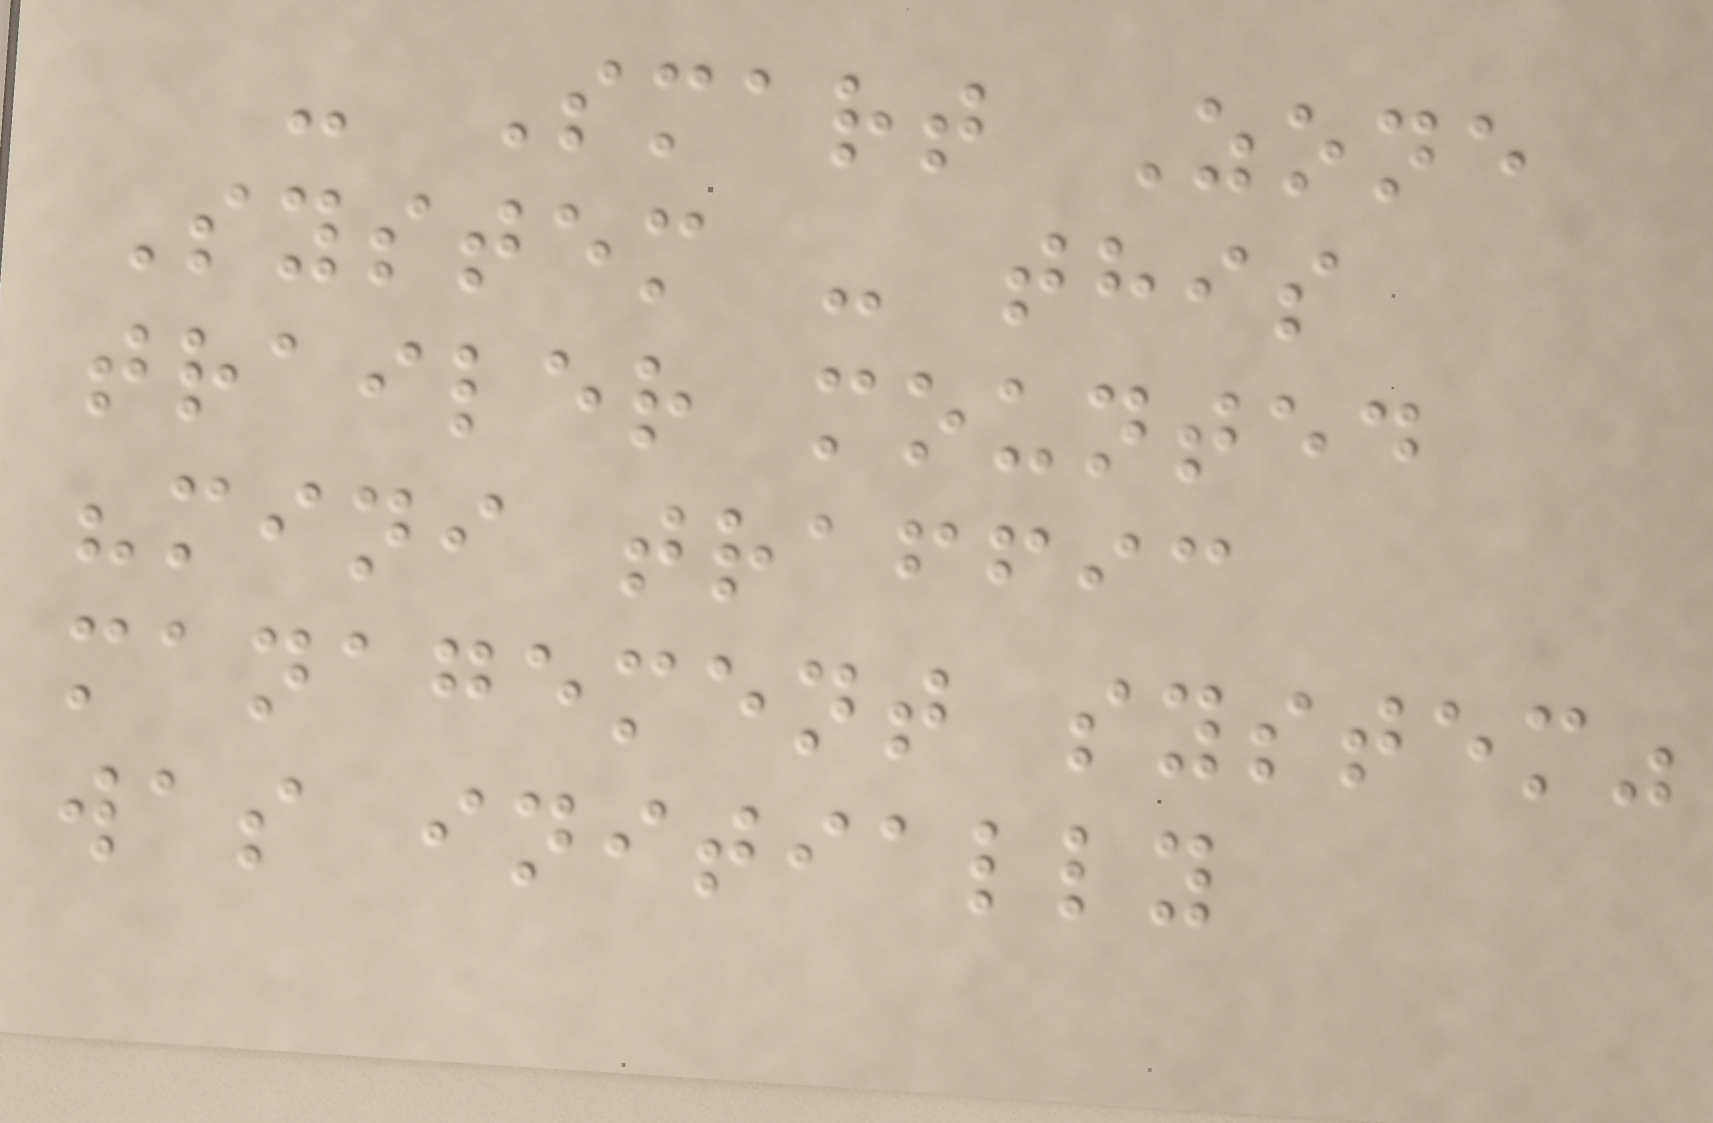- Smart Zone
System - this
trailer mounted
"mini traffic
management system"
was initially
